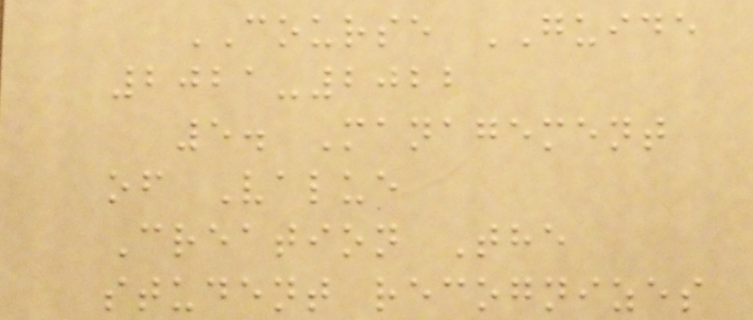COURSE GUIDE
2021-2022
5. Management
of Value
Creation The
student recognizes
